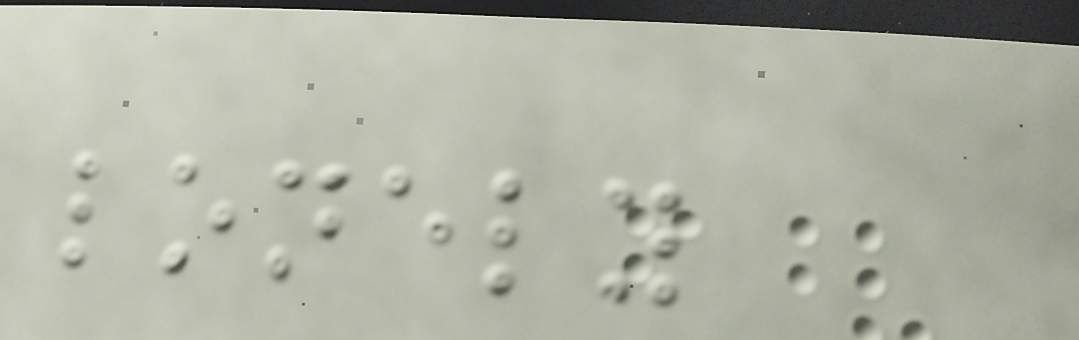lonely
